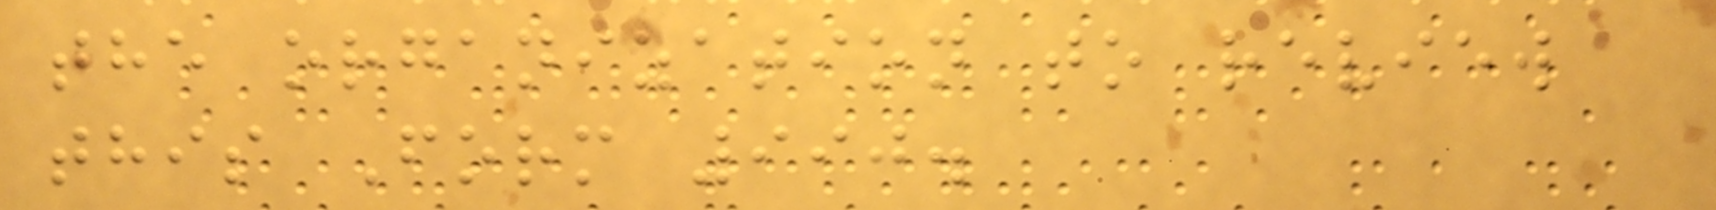the organization to review
this Form 990.
